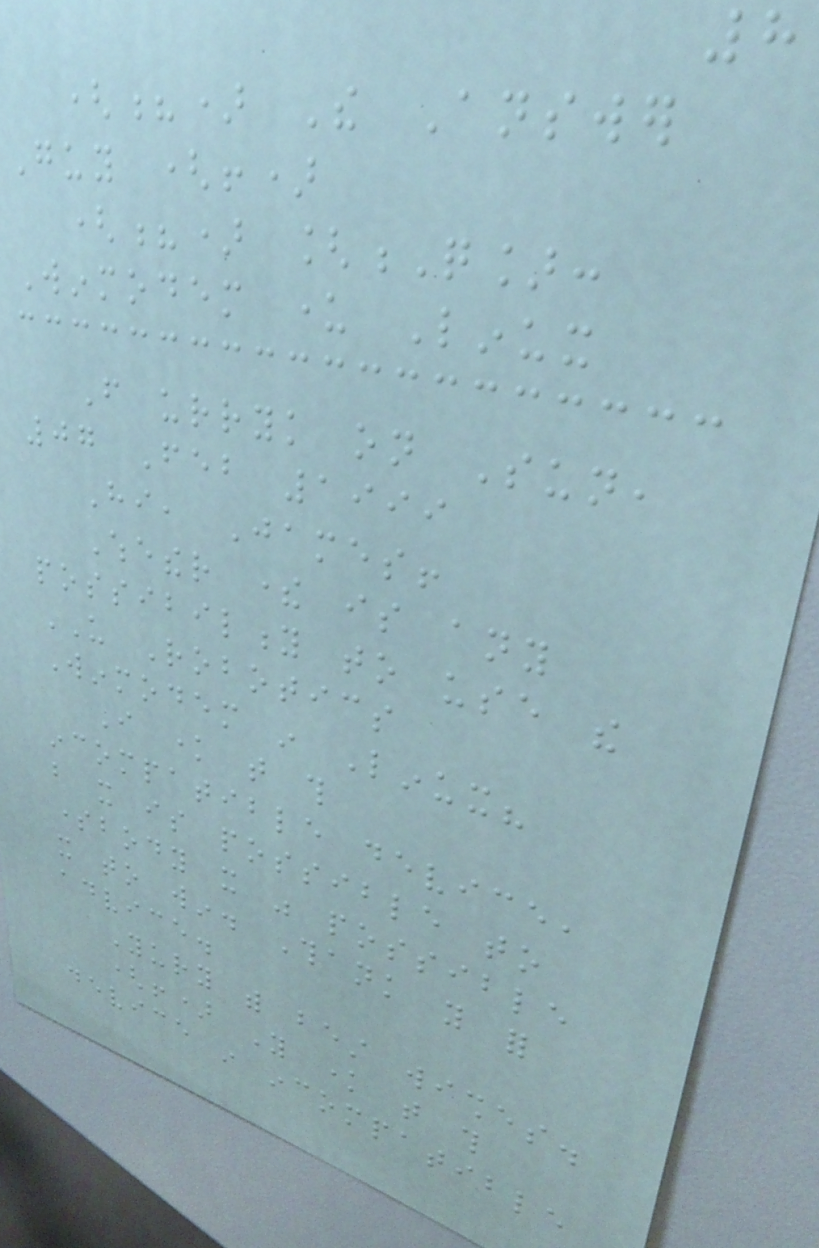8
(?) The Answer
Guy (!)
(?) [Q]:
Winmodem under Linux
From urryk on Sun,
07 Feb 1999
Hi, James!
Whether there is any
possibility to use the
US Robotics
Winmodem in Linux?
I know that this
incompatible device,
but it is possible to
somebody it was possible
it to win. Thank you for
advice.
Yury with best wishes.
(!) You know that this
device in incompatible
